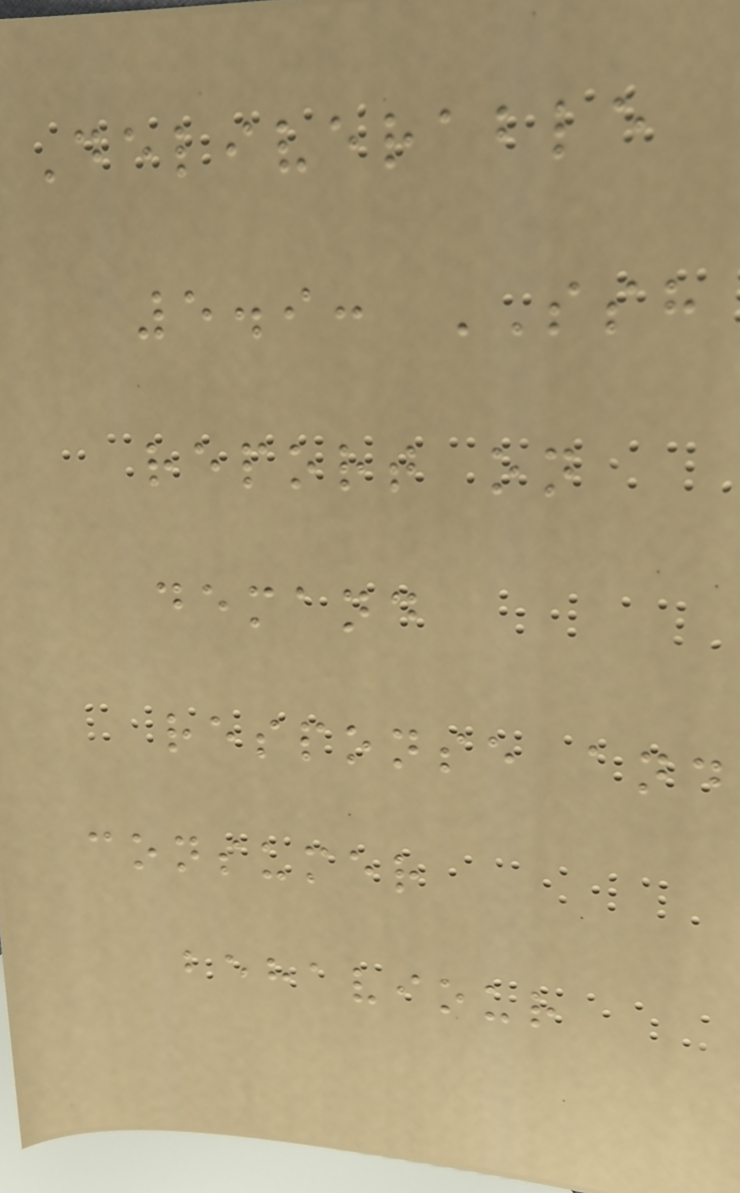Deliverable
5.9: SSH
report on
demand
response and
consumer
behaviour
